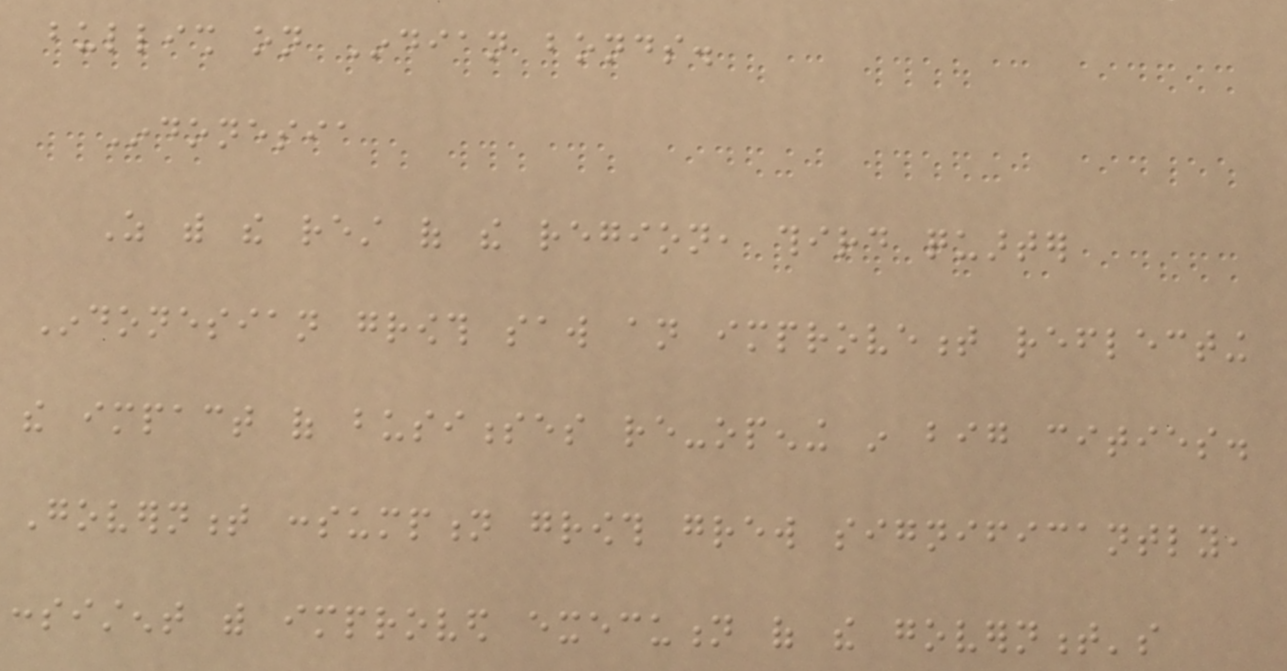bullish on Indian bonds.
Indonesia
As with the rest of the region, third quarter
Indonesian growth saw an improvement reflecting
the impact of businesses re-opening in big cities.
Government consumption growth grew significantly,
consistent with improved execution of the government's
